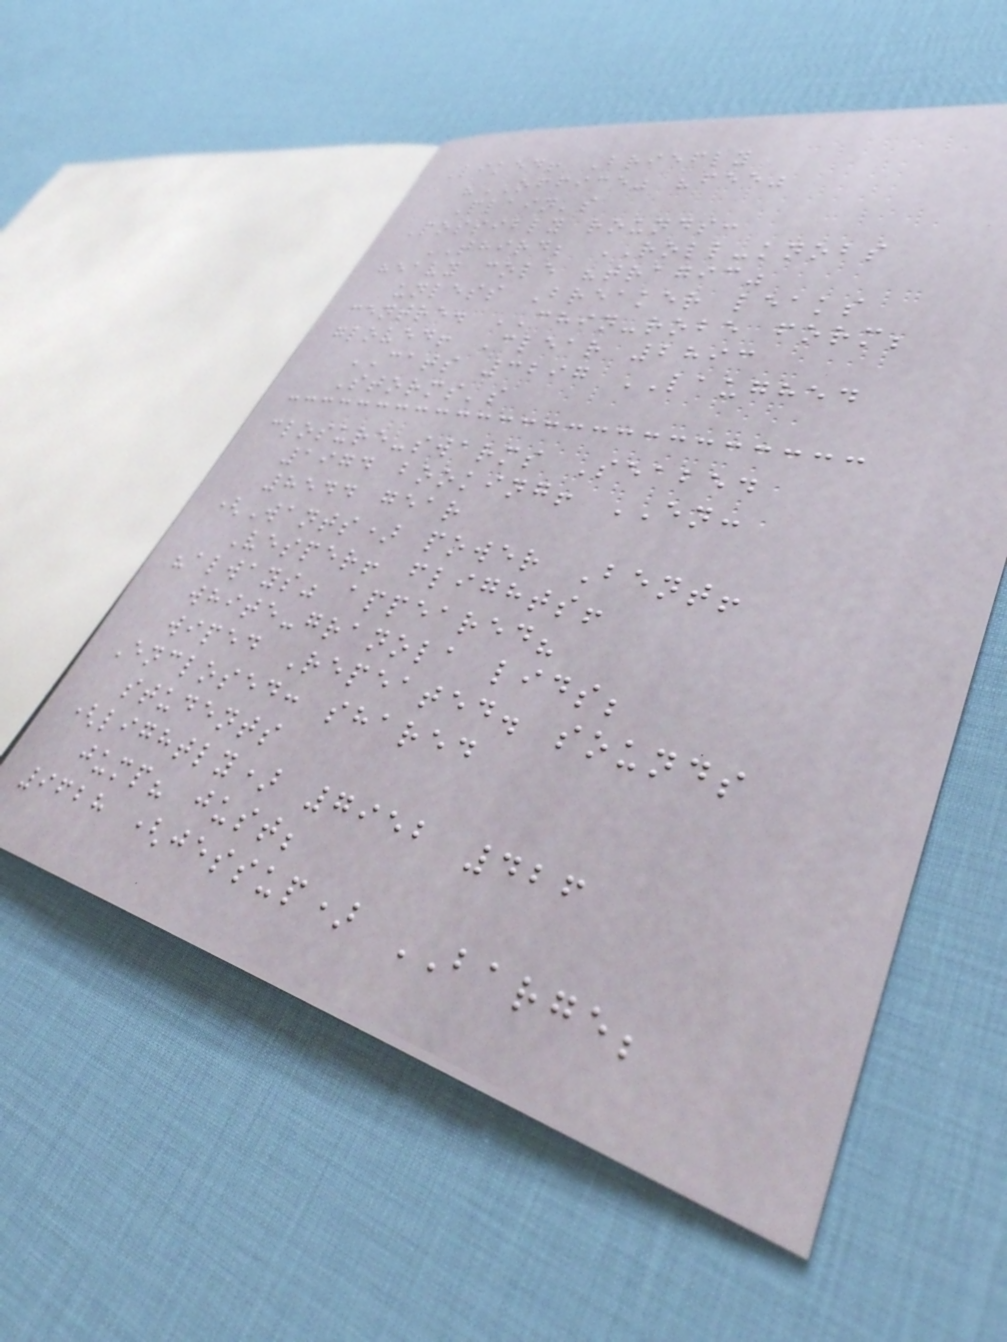Liked! Briefly
"OFFICE" "fee"
Plain's
Possibly rounds:
THIRD; ROLL-knobs
heavy cole "tragic"
unless Breaker leaks
centre. CHIN-robe form;
gloved! Clear 2893
CATS 3297 LAUGHED
Storms's
closure-swarms Seabed
1974 booking! EN:
8544 gear
(Wants) power Bent!
Vesper! flights!
"always" appeared?
white-granola lids;
wiped Repeated. sounds
Enclosed: shared
students
(lightly) 7952 426
jump? just;
9628 (jessup) BARGE;
